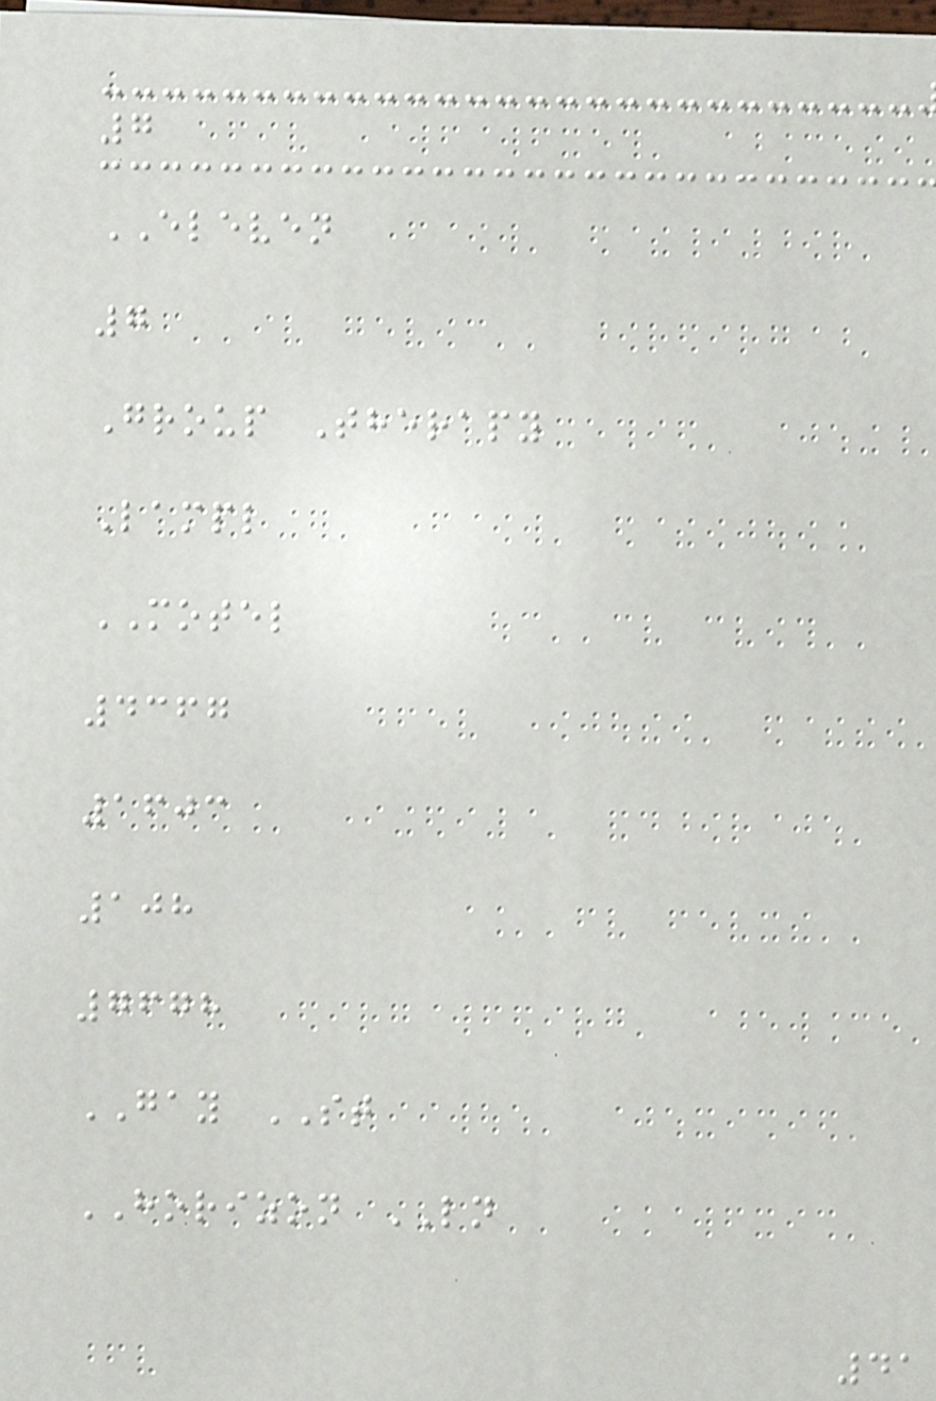7
ELEVEN
7
Group Therapy
Lampl
MOTEL
4367
1603
108
7678
GAY ST
HORIZON LN
41
